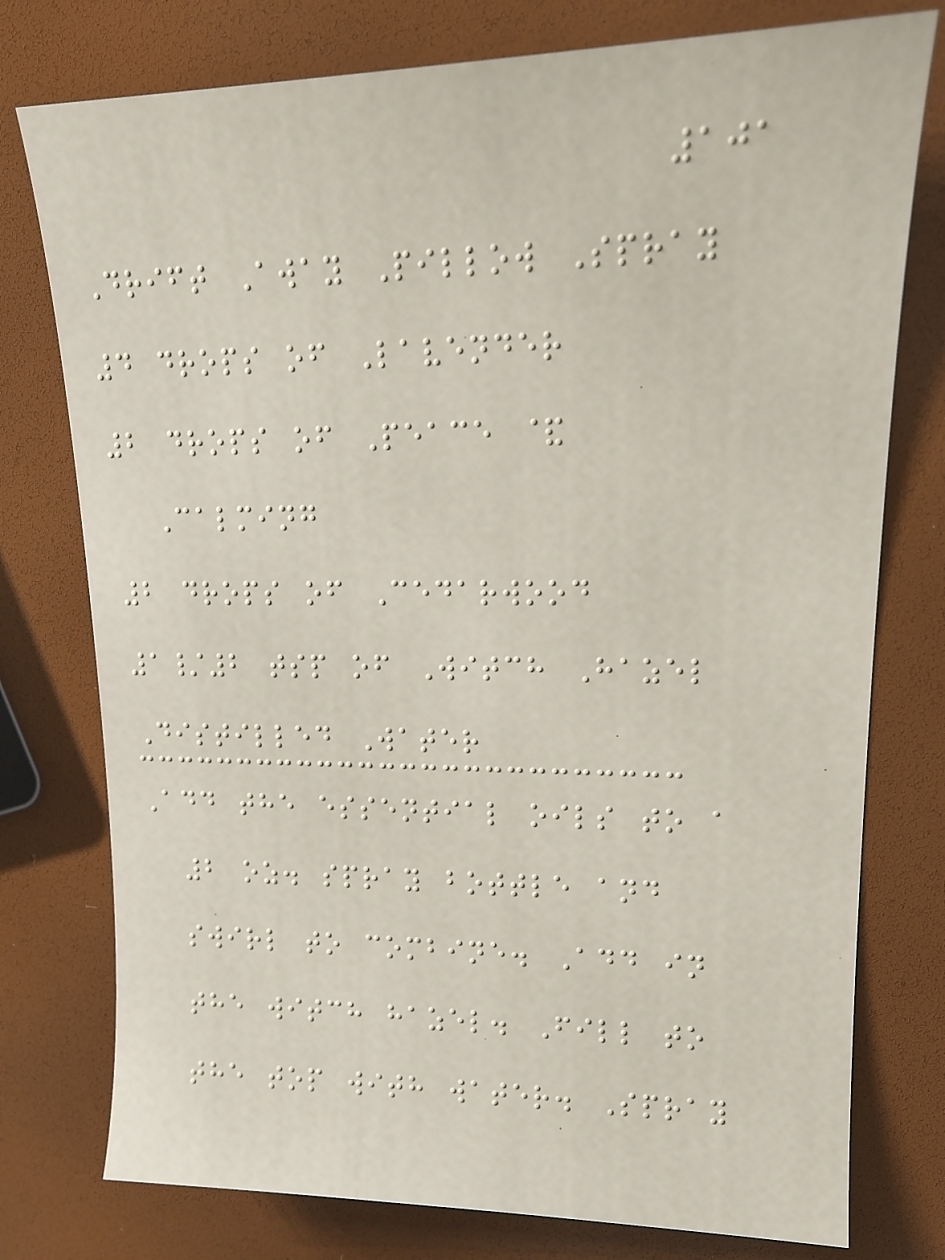101
Drift Away Pillow Spray
4 drops of Lavender
2 drops of Peace &
Calming
2 drops of Cedarwood
1/2 tsp of Witch Hazel
Distilled Water
Add the essential oils to a
2 oz. spray bottle and
swirl to combine. Add in
the witch hazel. Fill to
the top with water. Spray
